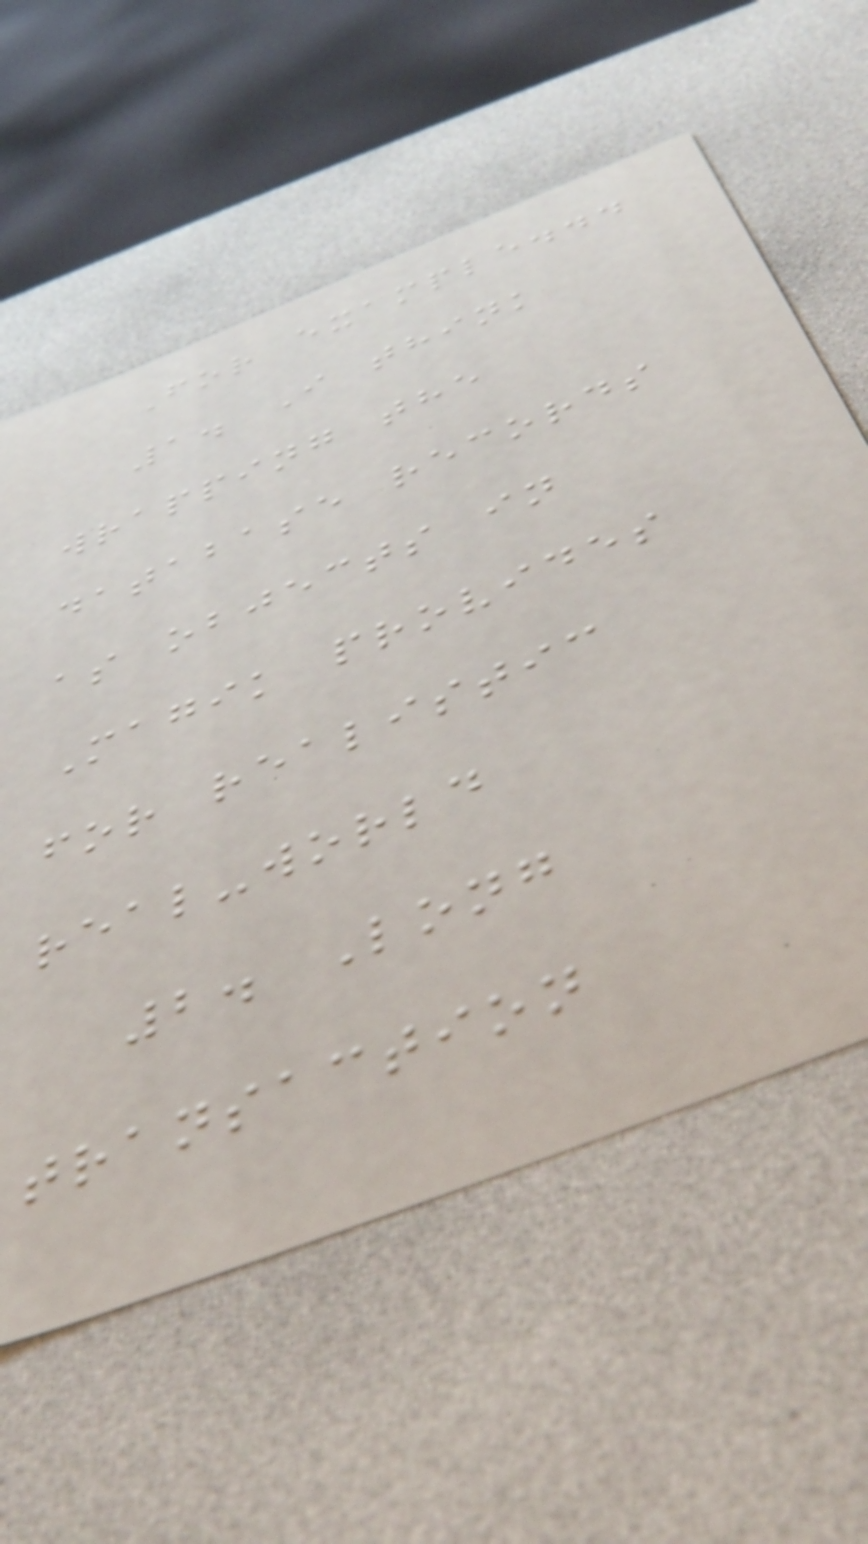For example...
1. I think
wrapping the
database records
as objects in
Magik provides
for realistic
real-world
2. Long
transaction
